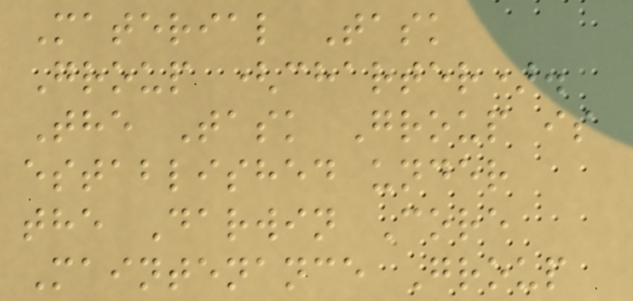Material Task
Group (charter).
The Task Group is
established under
the Darwin Core
Maintenance Group
